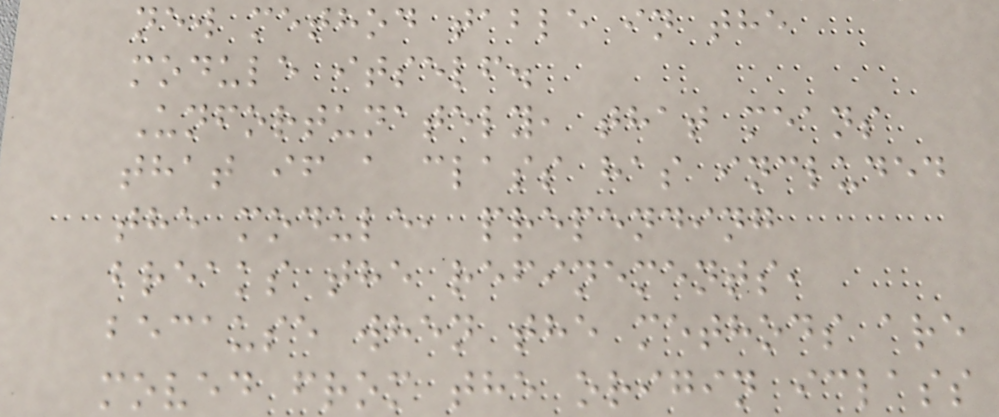new method table in the
module itself.
Unfortunately, that means
that if a class has included
the module, prepending
breaks the refinements,
because when the methods are
moved from the origin iclass
